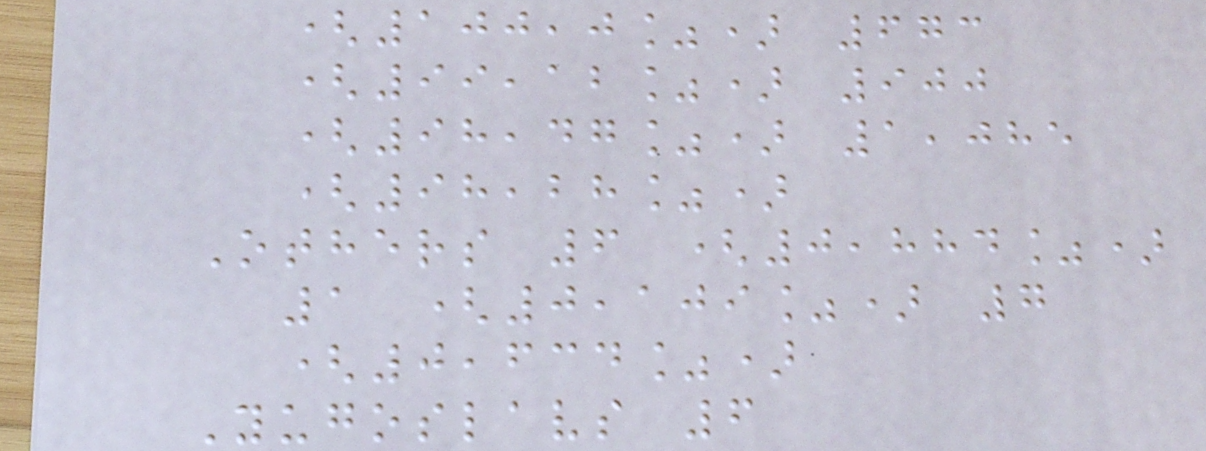(100,0%) 673
(99,12%) 900
(98,47%) 1,085
(98,28%)
Others 6 (0,884%)
1 (0,109%) 7
(0,634%)
Yugoslavs 6
